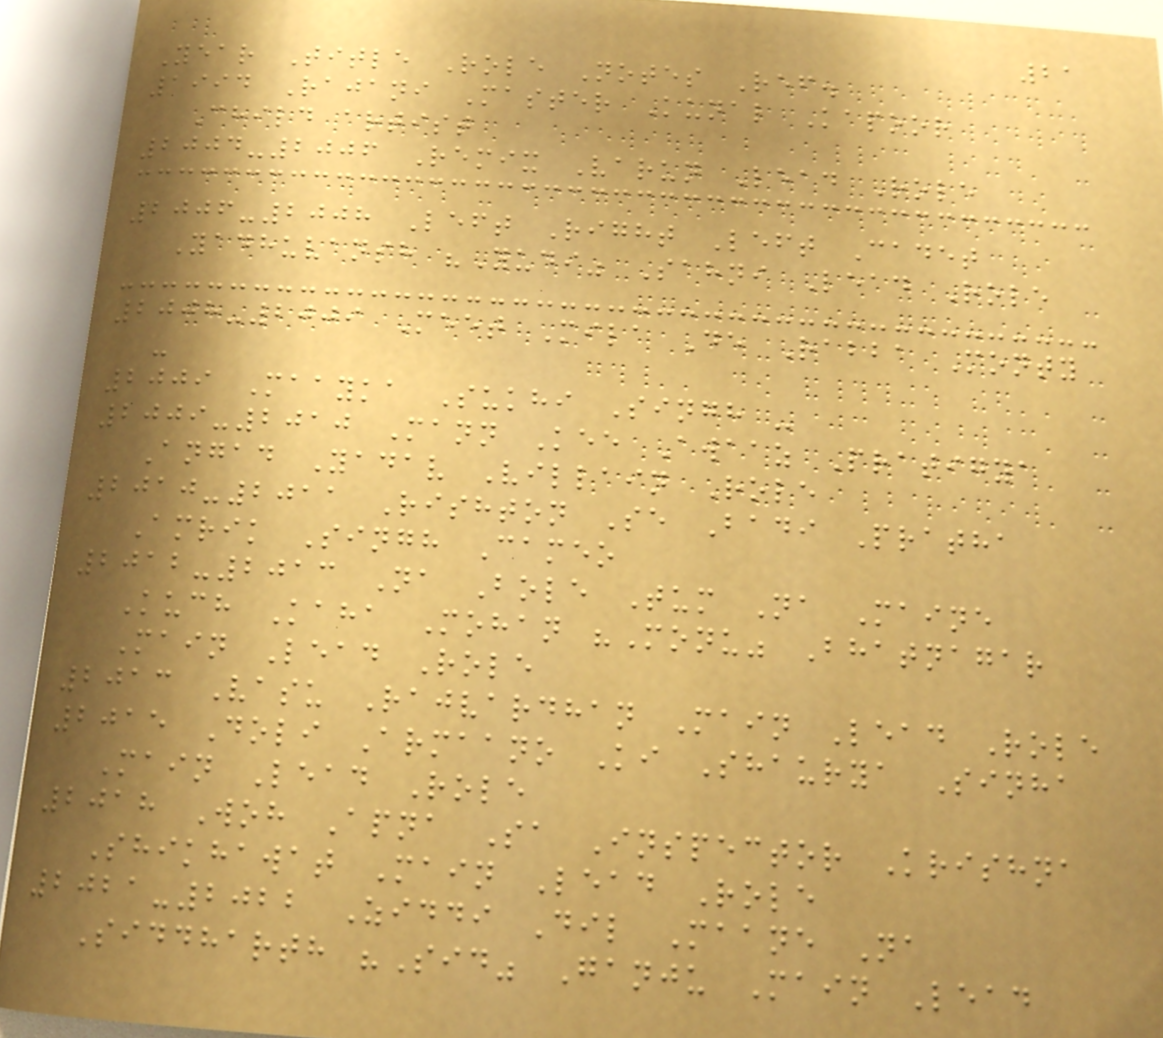21
Year Title Role Notes Ref.
1994 Rajani Master Kunal Kapoor
Child artist
2004-2006 Remix Varun Lead Role
2006-2008 Left Right Left Cadet
Yadhuvansh "Yudi" Sahni Lead Role
2008-2009 Meet Mila De Rabba Monty
-
2009 Maayka Sukhi Singh -
2009-2010 Mann Kee Awaaz Pratigya
Angad Yadav Villain Role
2010-2011 Rishton Se Badi Pratha
Amrik Singh Cameo
2012-2013 Na Bole Tum Na Maine
Kuch Kaha Mohan "Monu" Bhatnagar
Main Lead Role
2013 Vasu Rajvardhan Main Lead Role
2015 Doli Armaano Ki Shaurya Sinha
Main Lead Role
2018 Woh Apna Sa Inspector Krishna
Shikhawat Main Lead Role
2021-2022 Ziddi Dil Maane Na
Siddharth "Sid" Ganju Main Lead
